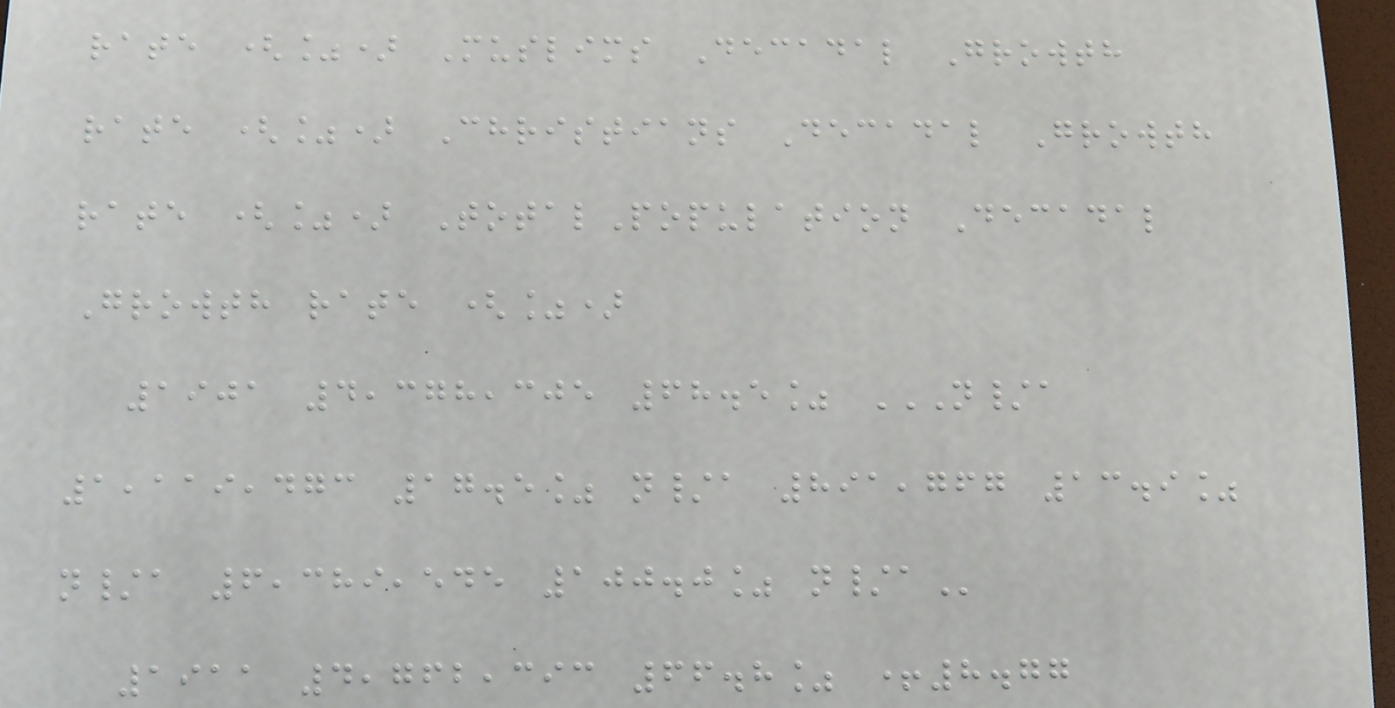rate (%) Muslims Decadal Growth
rate (%) Christians Decadal Growth
rate (%) TotalPopulation Decadal
Growth rate (%)
1901 4,378,305 68.5% N/A
1,119,473 17.5% N/A 891,767 13.9%
N/A 6,389,545 100.0% N/A
1911 4,762,393 66.8% +8.77
